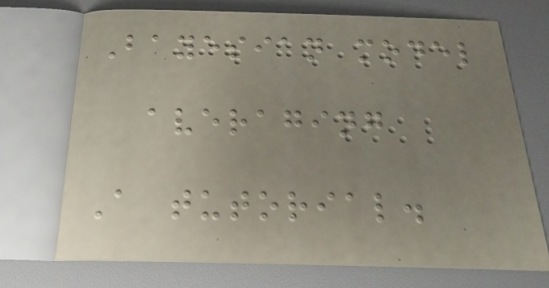Bayesian model
averaging
A tutorial.
